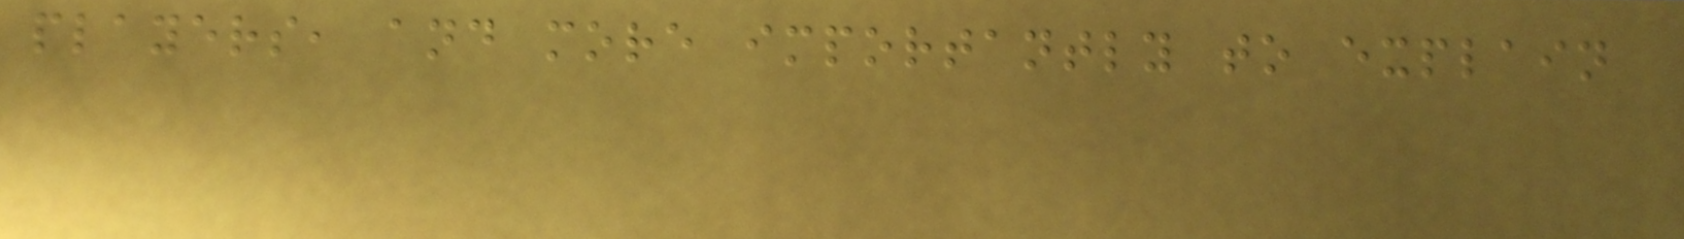players, and more importantly to explain
